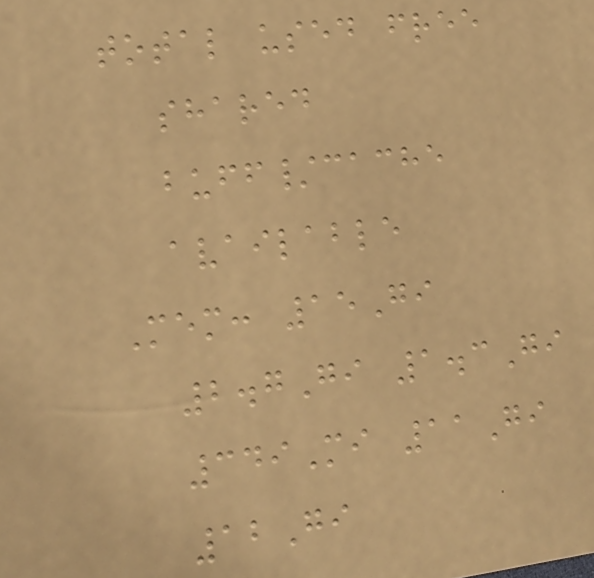total used free
shared
buff/cache
available
Mem: 15Gi
2.7Gi 1.3Gi
349Mi 11Gi
12Gi
